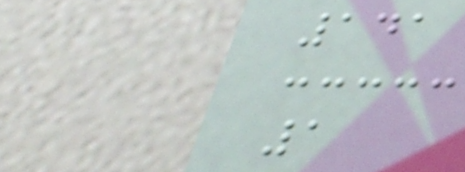141
1
